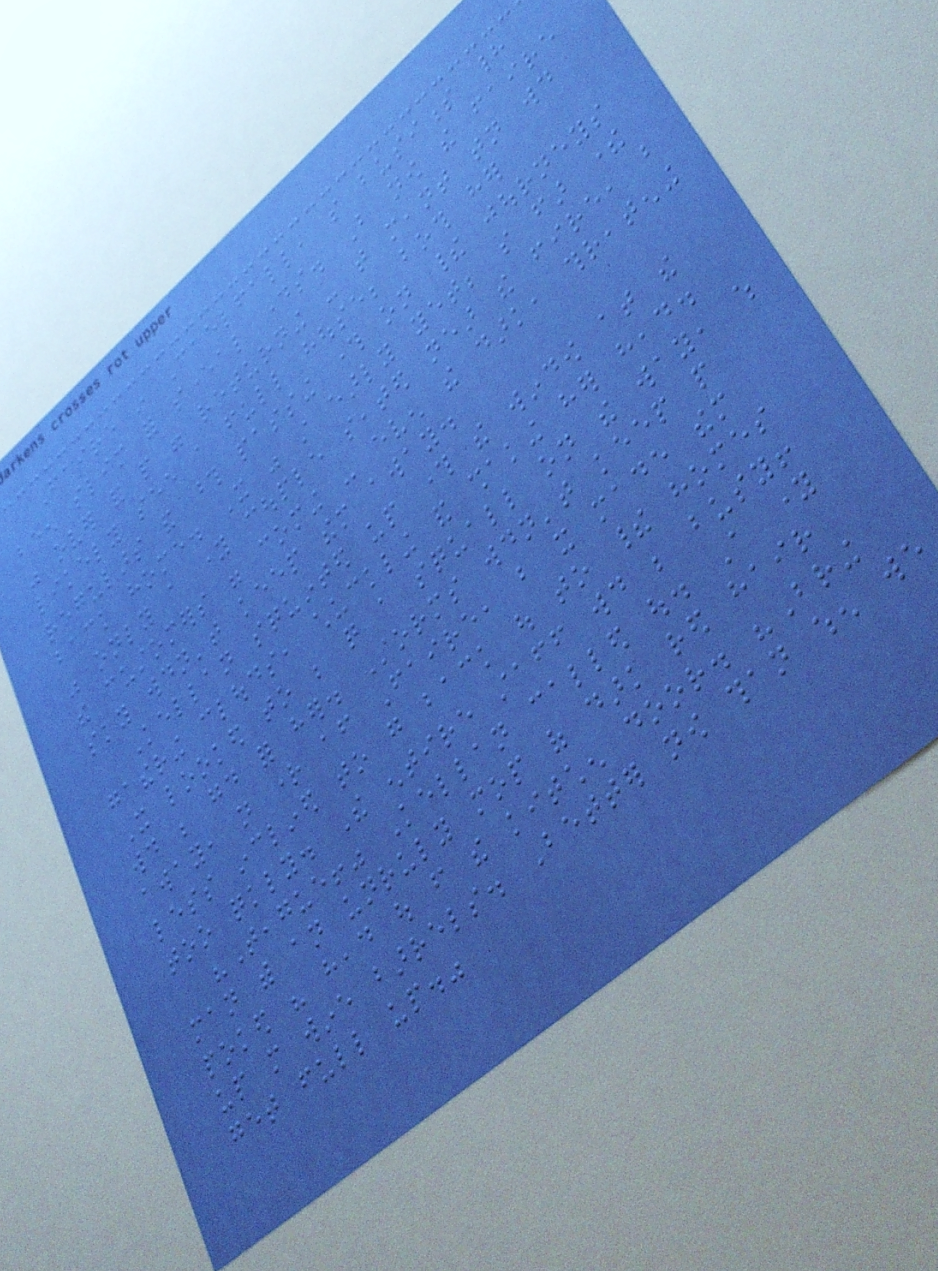Faire in Caelfall, so business had
been slim for several days. But now the faire
was over and people were returning - that meant tonight would
likely see a full house; both her
regulars and those passing through on their journeys
back home. It was still early yet; so far there
was only a young couple seated near the fire, but
the customers were coming - even the dark, threatening
sky wouldn't keep them away.
Kellan squinted up through the window at the
gathering clouds, chuckling and shaking her head.
It looked to be quite a squall on the way, which
would be good for her. Storms wouldn't keep people
away, not right after Faire, but it made them
less inclined to go back out to their homes
too quickly. The entire staff would be busy!
"Teague!" Kellan called out. A young
man with an unruly mop of dark red hair
poked his head out from the kitchen door. "Bring
up more wine barrels. Better now than when we
get full up."
